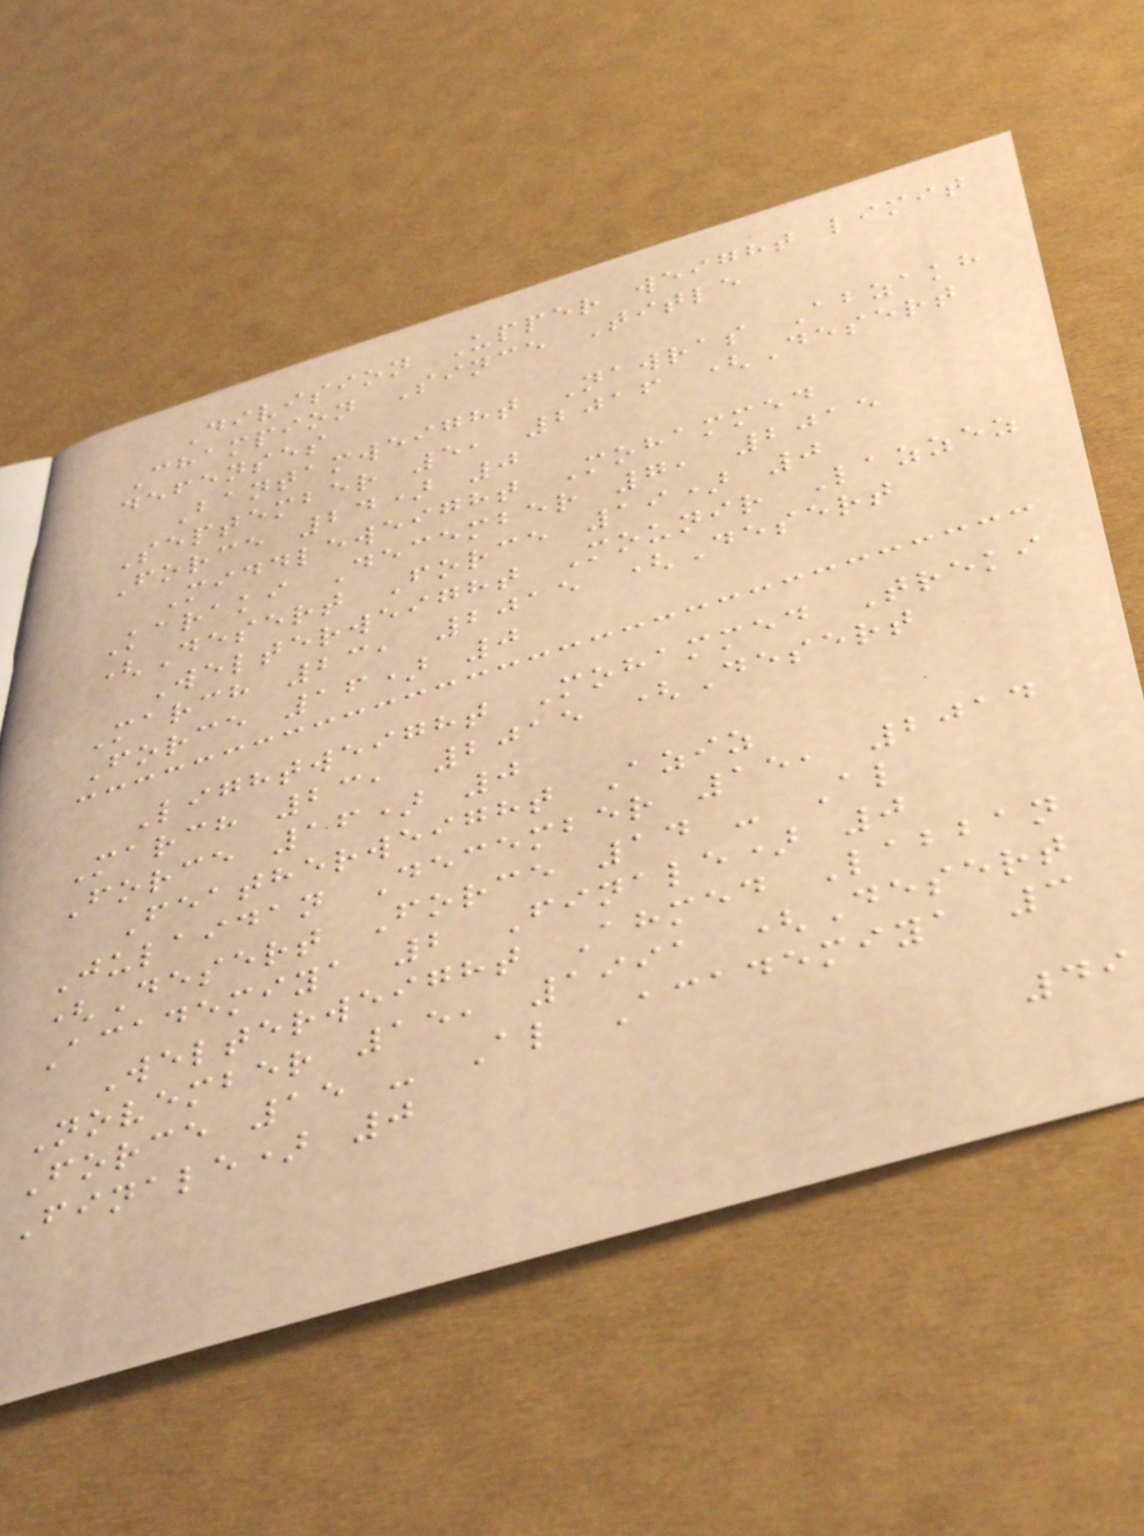Division Upper weight limit
Champion Since Title
defenses
Bantamweight Nawras Abzakh
September 5, 2016 (Desert
Force 24) 0
Middleweight Mohammed
Karaki December 7, 2015
(Desert Force 19) 0
Welterweight Mounir Lazzez
March 23, 2015 (Desert
Force 16) 0
Lightweight Mohammed Treki
March 23, 2015 (Desert
Force 16) 0
Featherweight Aziz
Julaidan December 15, 2014
(Desert Force 14 - Al
Academiya 2 Finale) 0
Welterweight Ahmed Labban
November 15, 1991 (Desert
Force 15 - Al Academiya 3
Finale) 0
49
